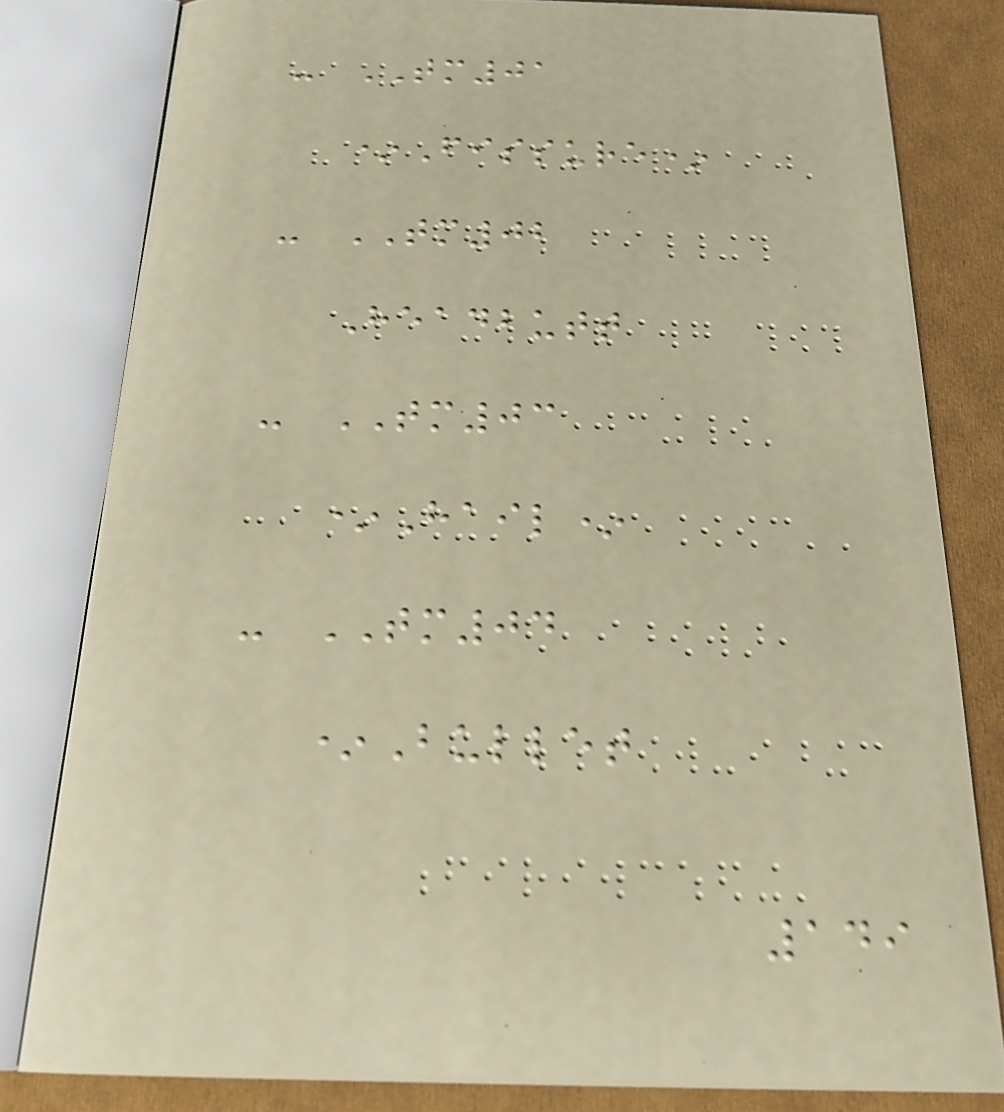- TM01
*Fissure*
- TM02
Headbutt
- TM03
*Hail*
- TM04
*Bullet
149
